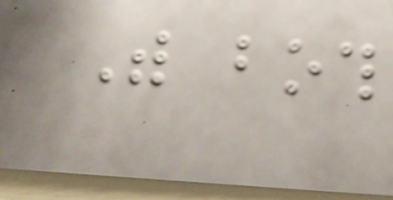With both
